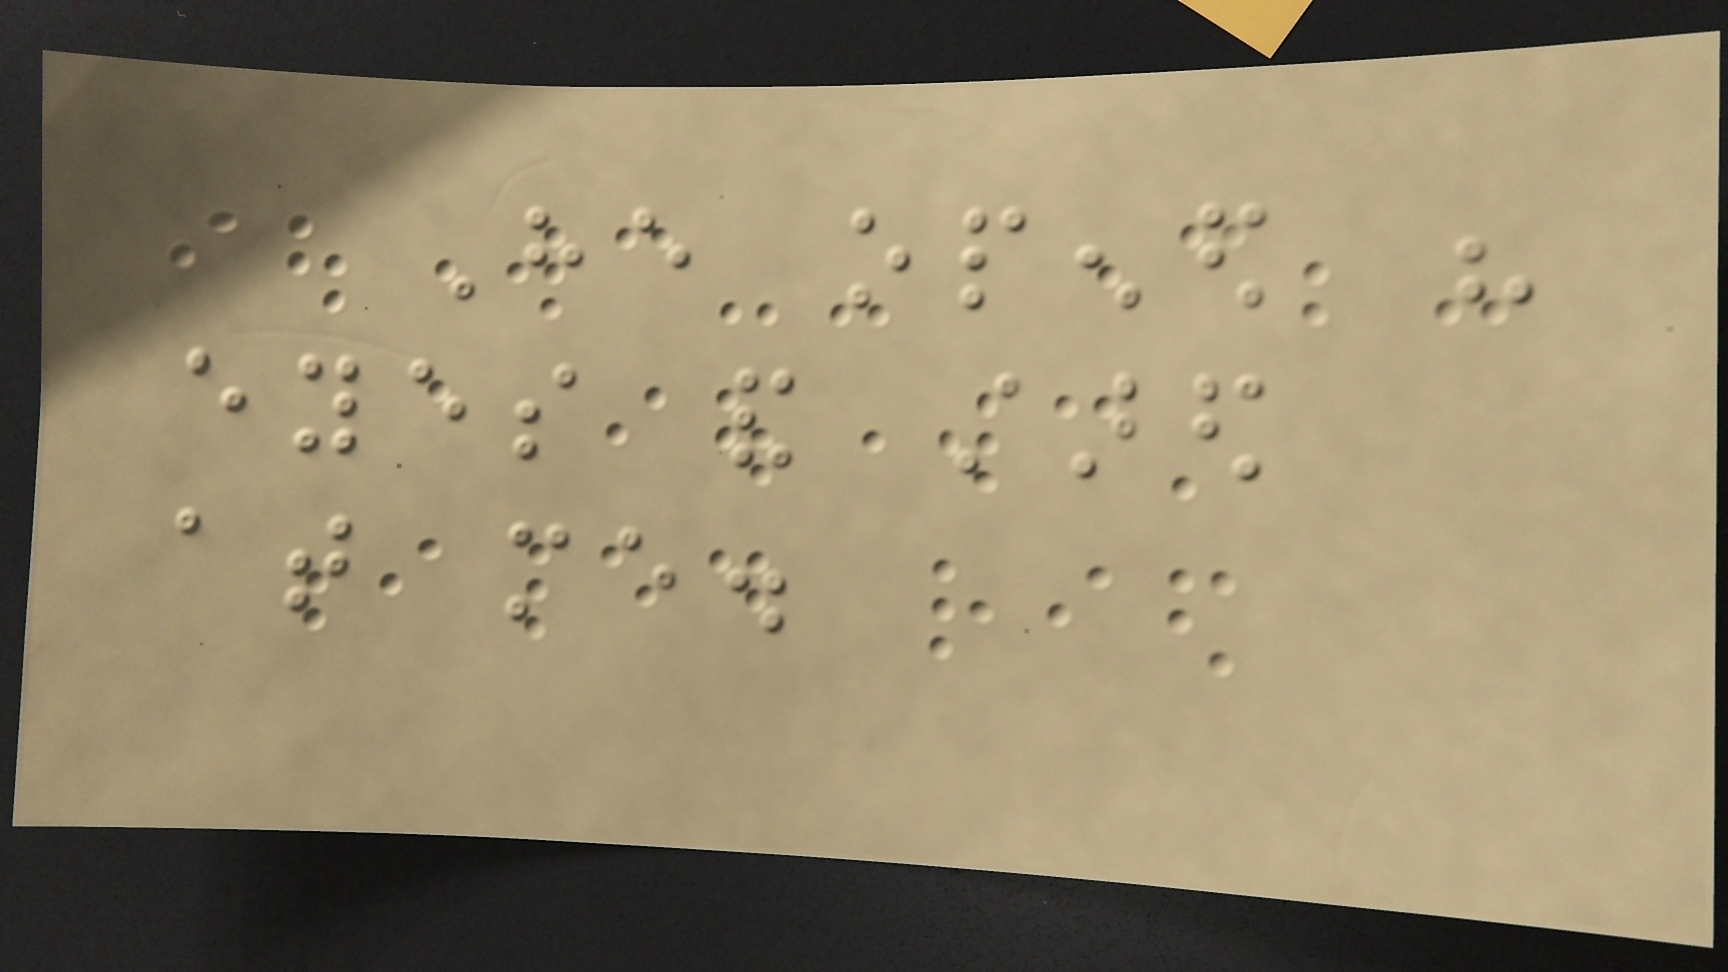He opened his
eyes and stared
at me.
